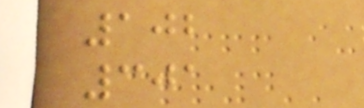102
301
